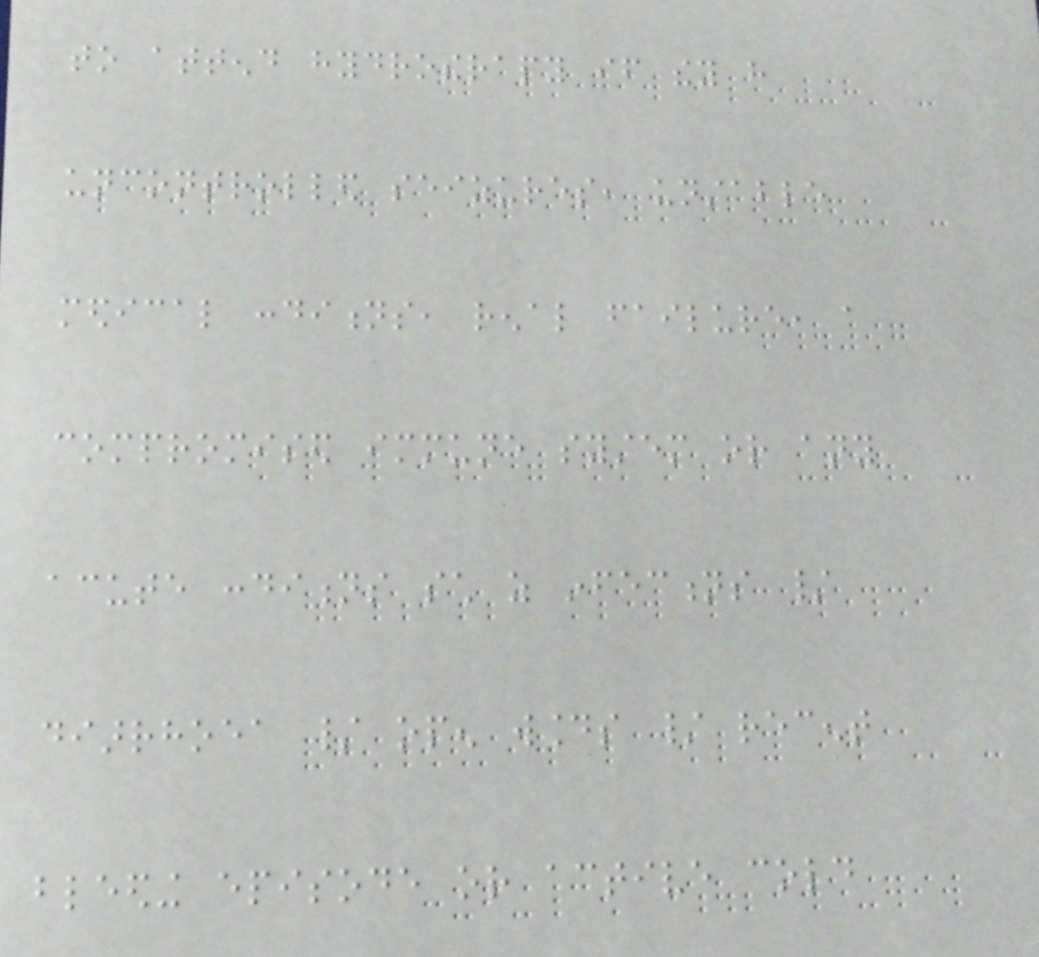to attend hydrotherapy if they have
uncontrolled seizures, unstable
medical conditions, renal failure, a
compromised immune system or any
acute conditions such as infections /
diarrhoea / open wounds / recent
bleeding episode or active cold
